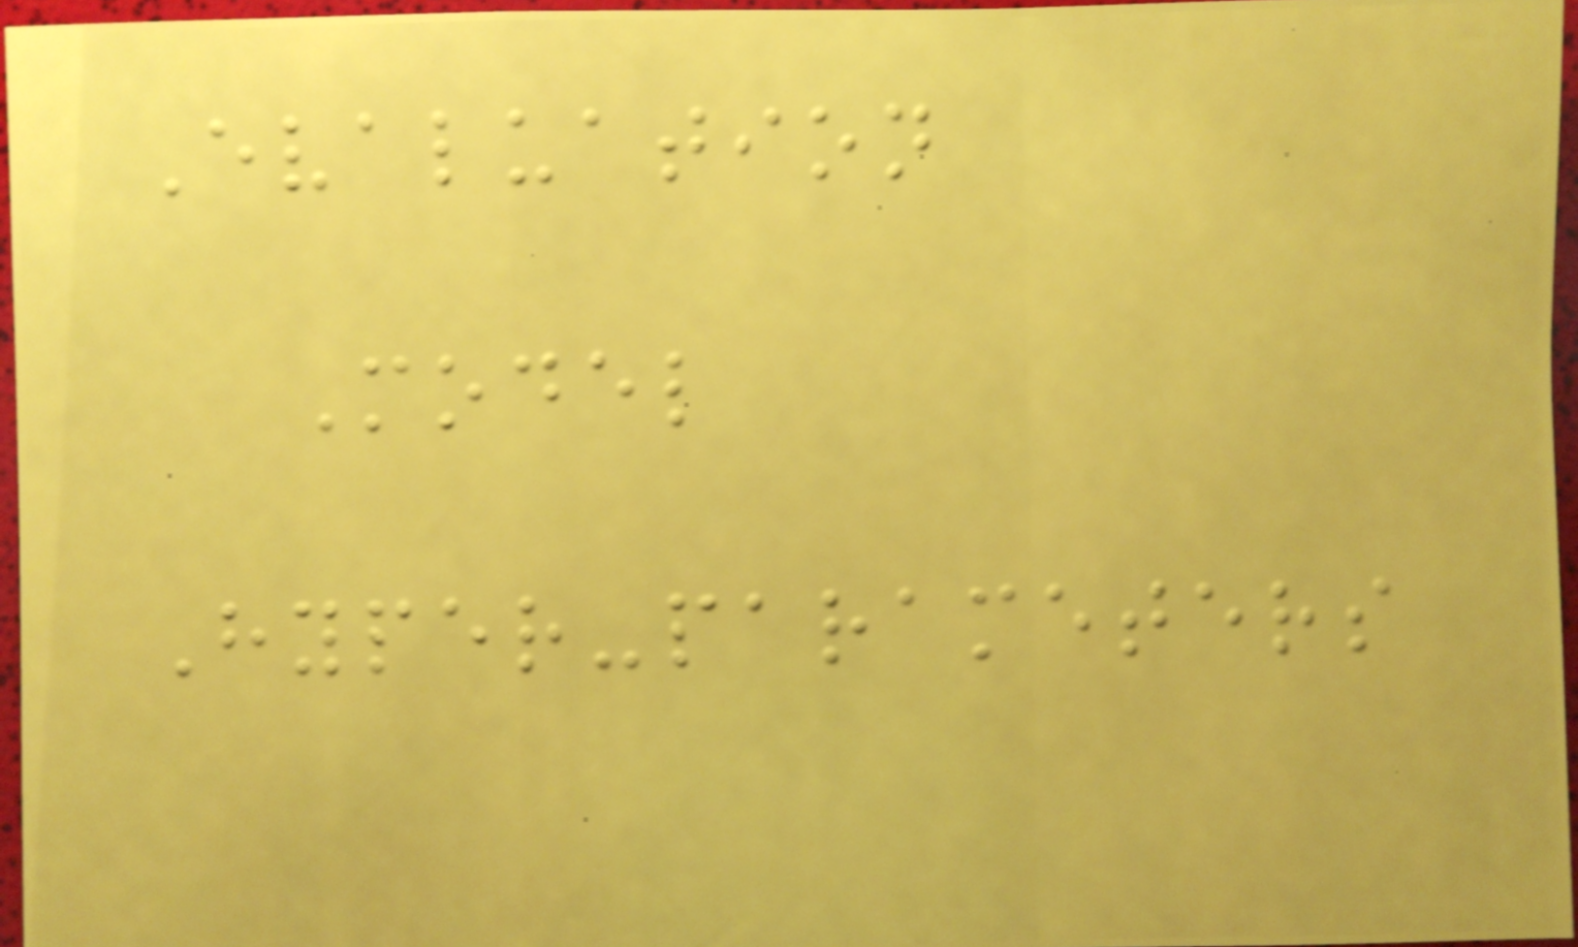Evaluation
Model
Hyper-parameters
